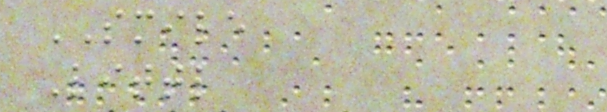SMILE
Littl
